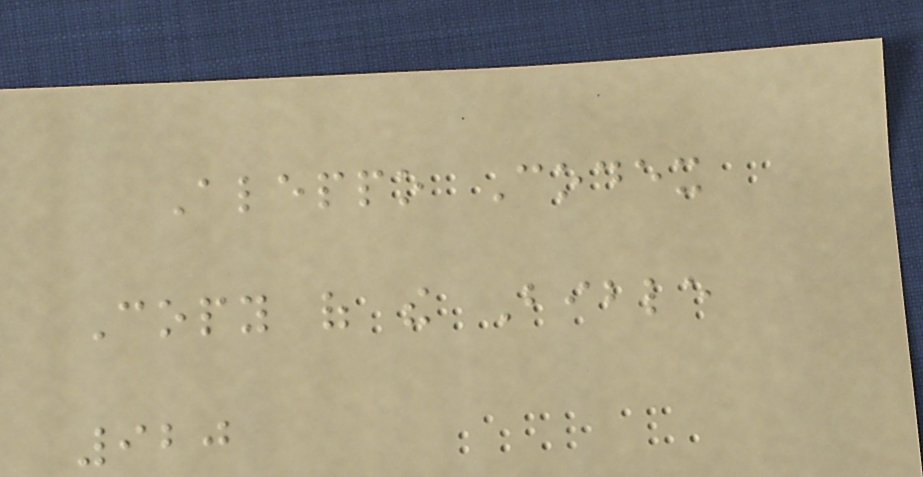Aleppo Codex
Copy of the Bible
920
